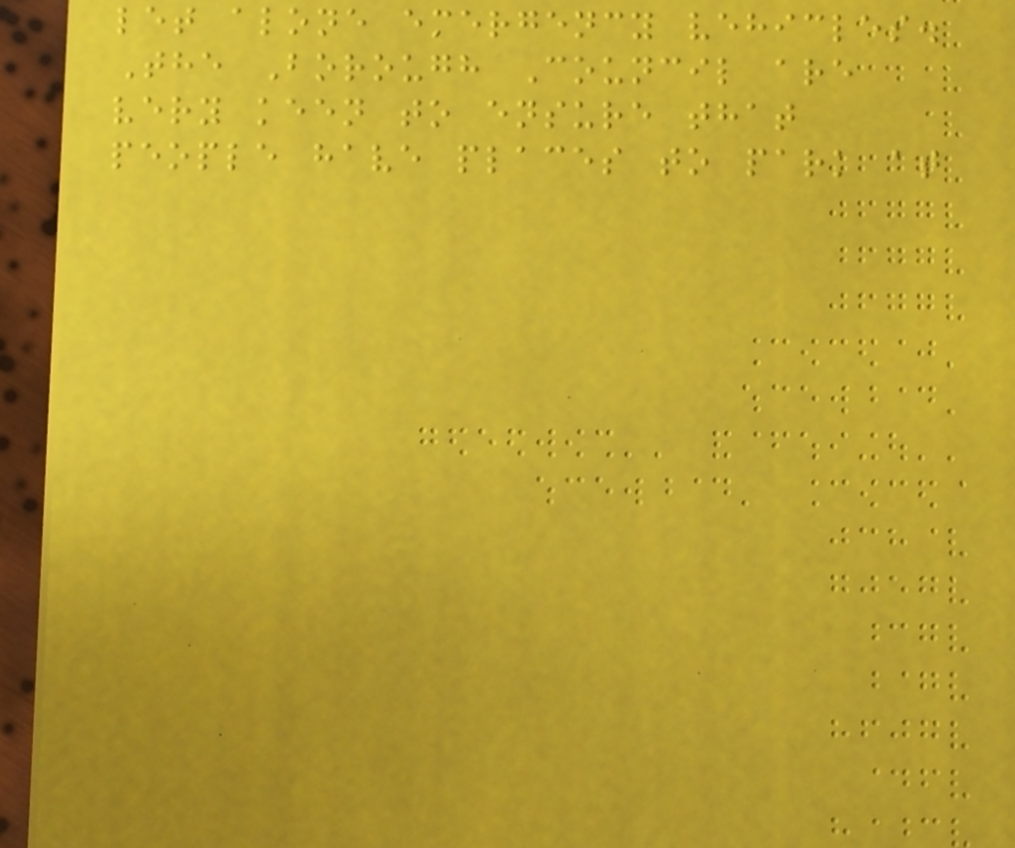let alone emergency vehicles.
The Borough Council are
very keen to ensure that
people have places to park at
